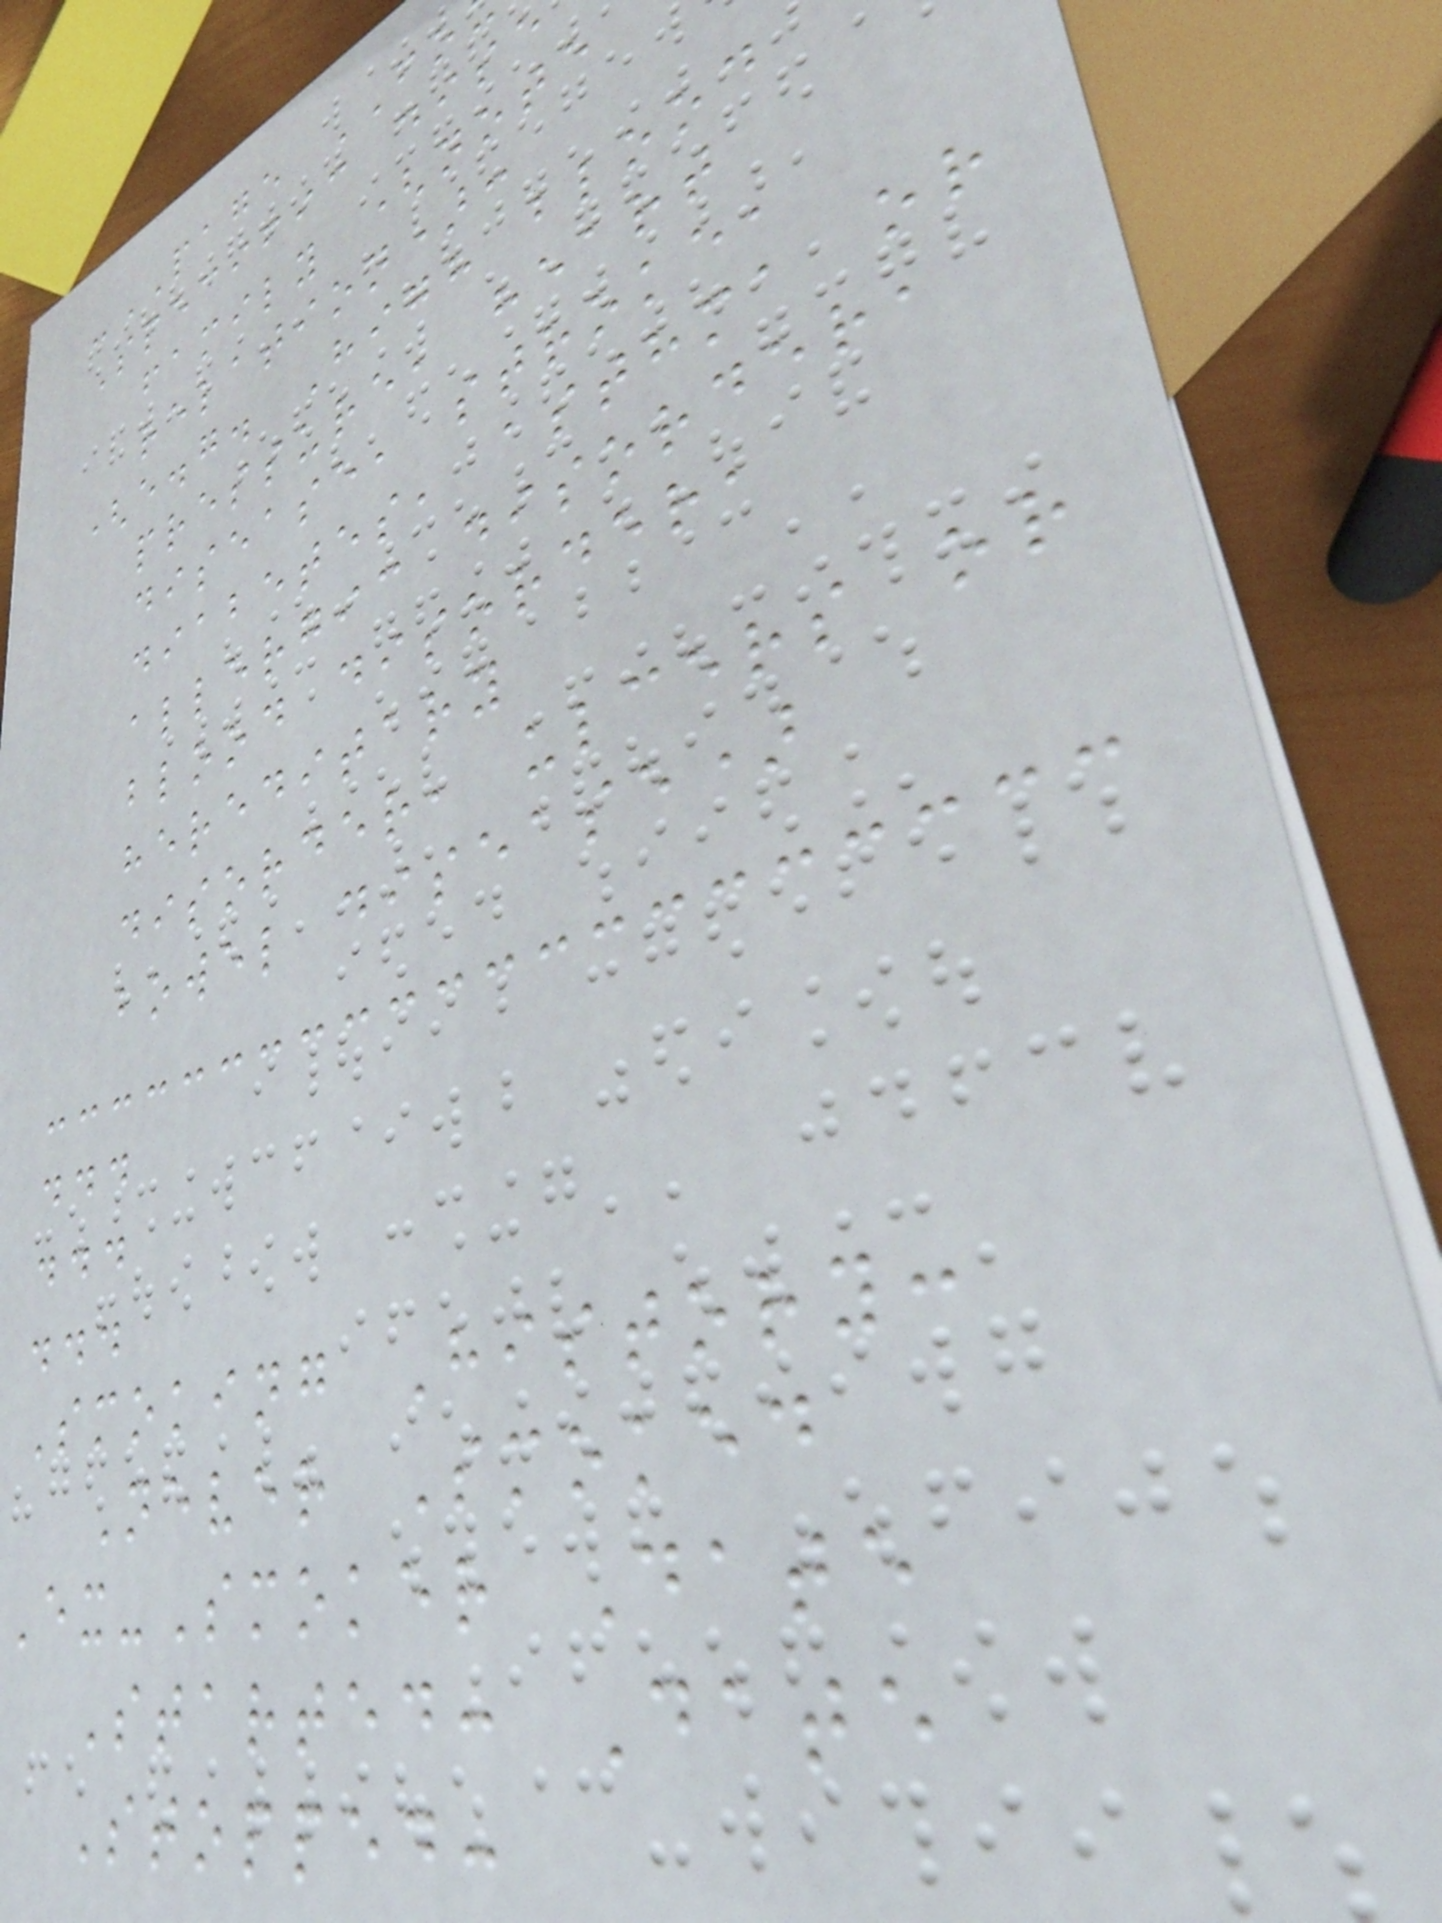-PAGE FO
Specific dise
family (note
relation):
(e.g. High blood
pressure, heart
disease, stroke,
diabetes, asthma or
allergic disorder,
blood disorder,
hereditary
disorder, ulcers or
bowel disease)
...
...
...
Smoking History:
Never Smoked
Ex-Smoker Date
Started: Date
Stopped:
